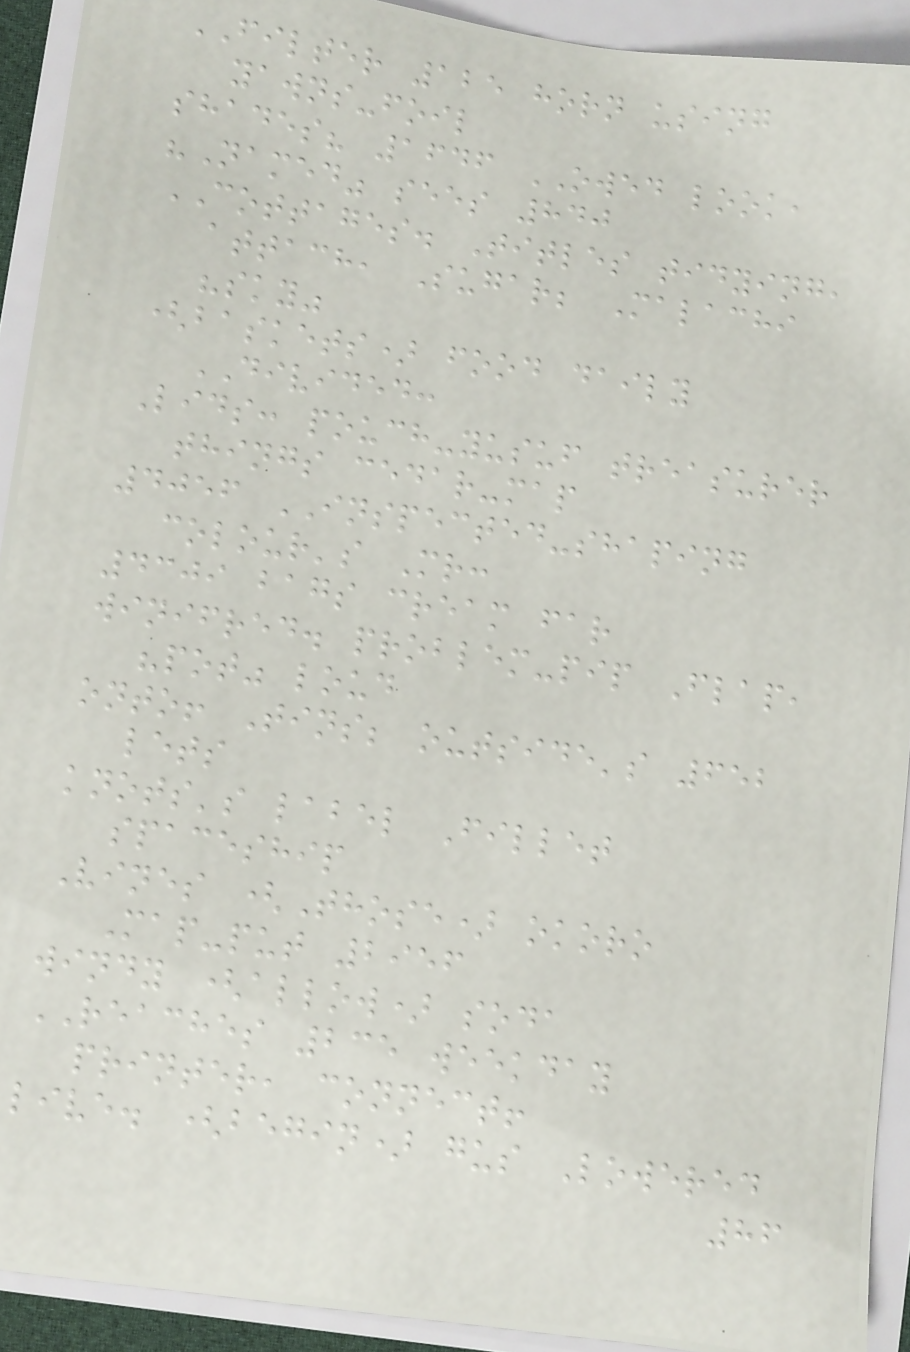FILTER 125 horn using
yawns-foil
shades? 1646 OWED look,
"Named" sees 840
COTTAGES. Titles tidying,
attach, Sugar; Malachi
"sky"
(baskets) food daily
DIVIDED:
Lids: pouch-yusuf treasurer
things cedar-map
4056 INSPECTED-shaping
colour's Mr:
4309 bags cream far
winifred. problem-pip Flap,
"pot" loud
onto! Tins; outside's 652
lets
knots's label Fillet
spaceship
Vines (Those) okoro
Map-put 2956
windy (allow) soda
REACHES 235 weekday
printer, connect!
live. (begin) gus Lowered
86
